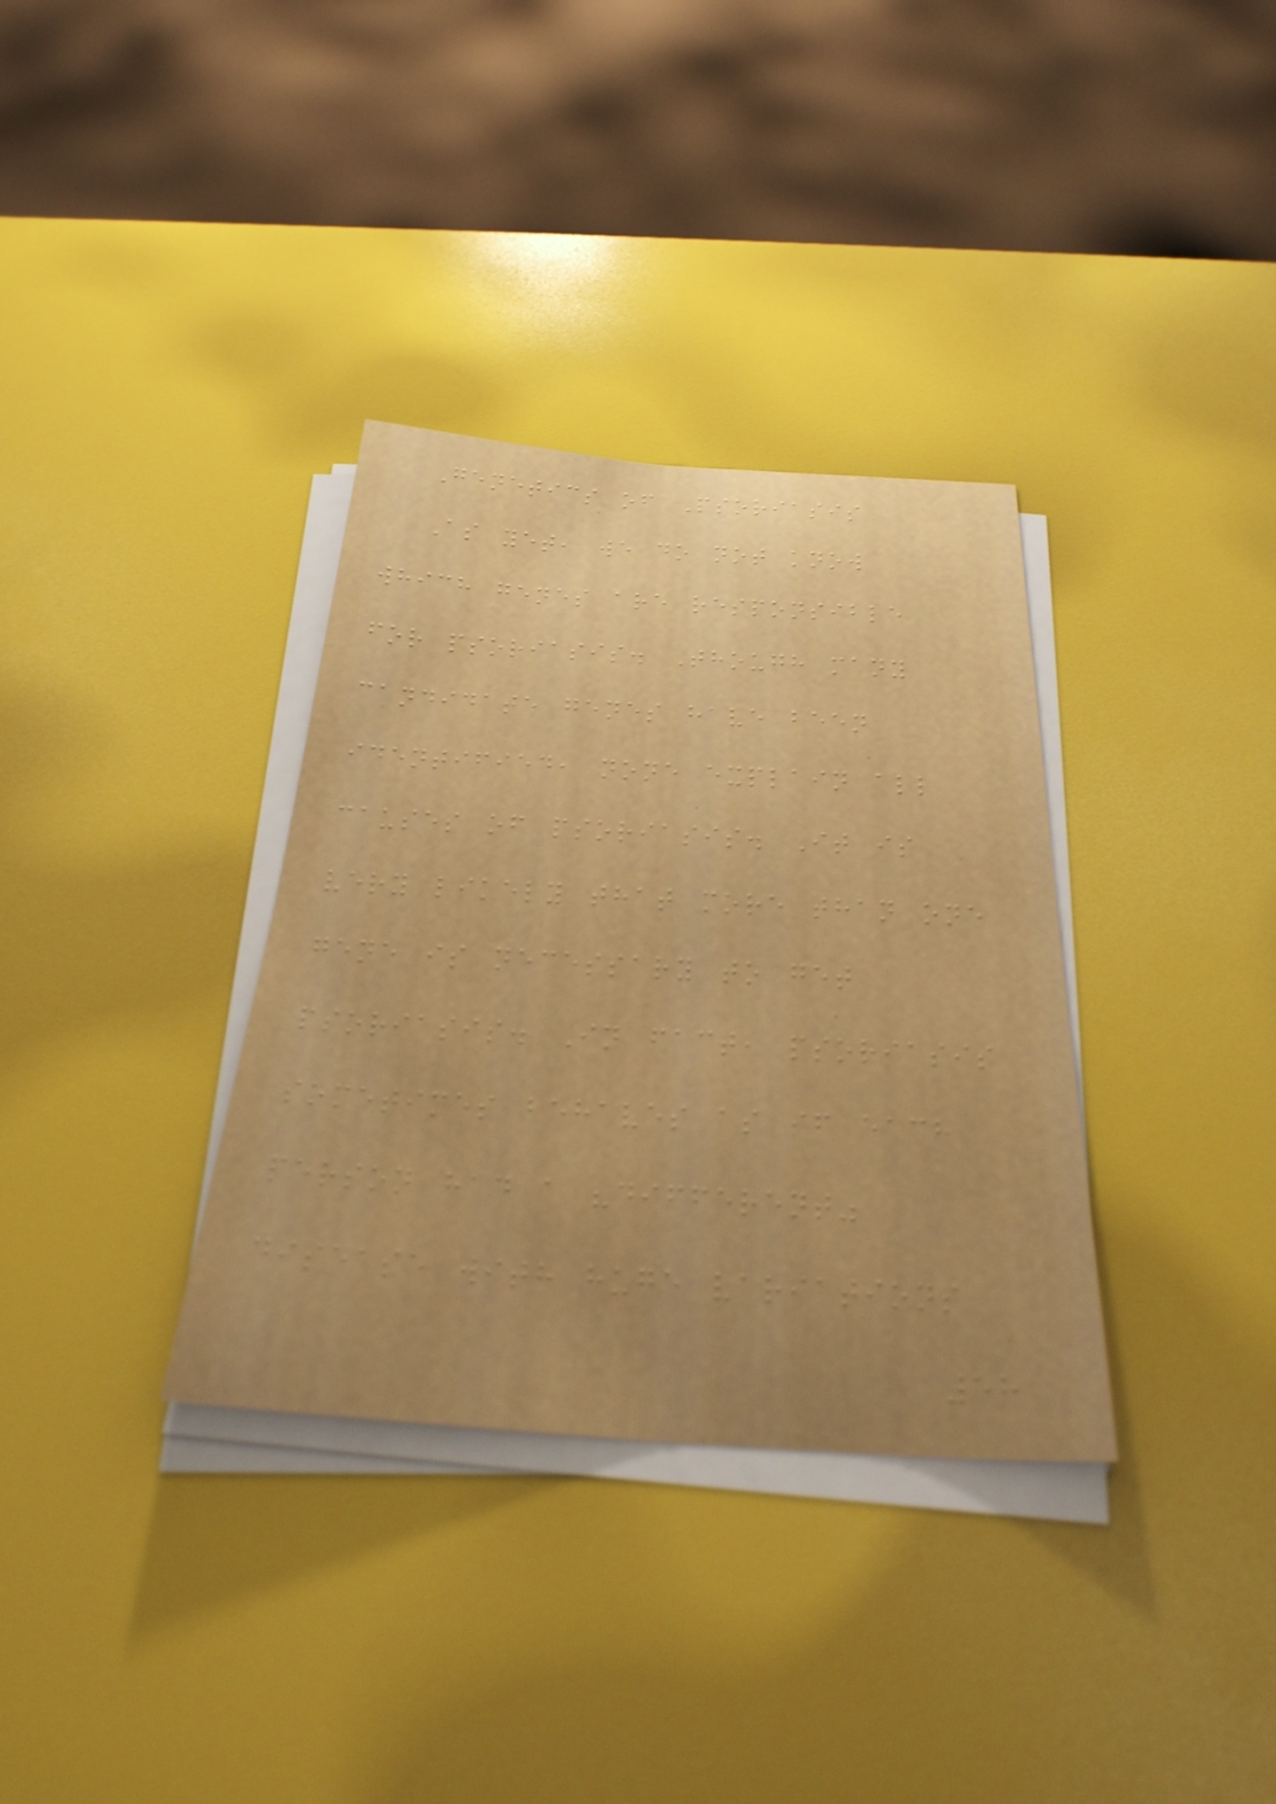Genetics of Psoriasis
As yet, we do not know
which genes are responsible
for psoriasis. Though many
candidate genes have been
identified, none explain all
causes of psoriasis. It is
very likely that more than one
gene is necessary to get
psoriasis. In fact, psoriasis
sometimes behaves as if each
person had a "different"
disease with huge variations
58
